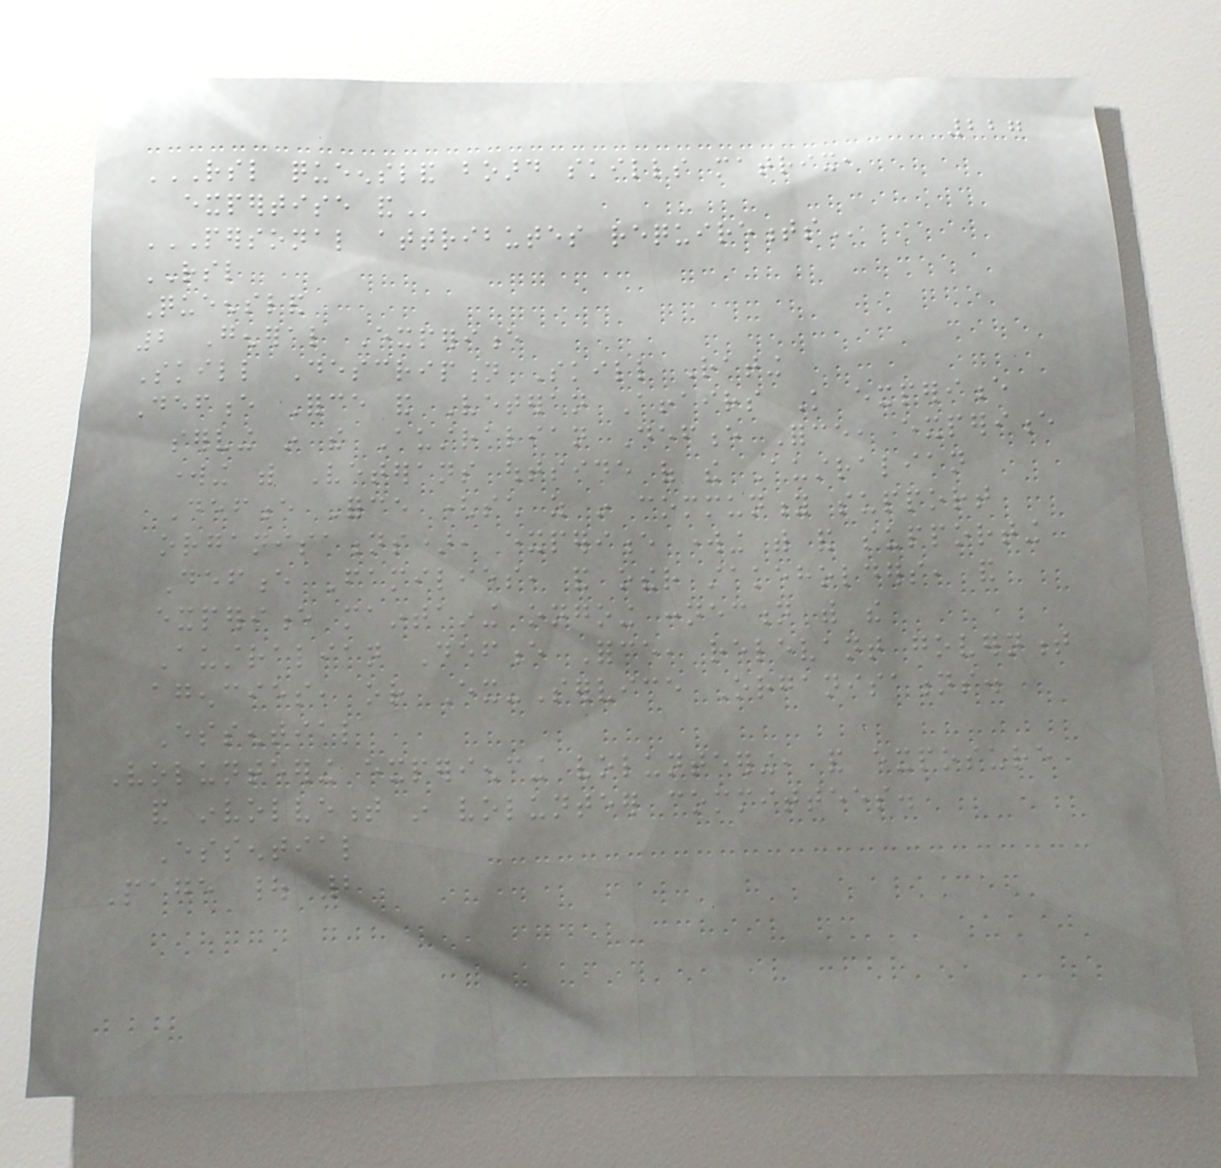227
RSL QUEENSLAND BOARD SKILLS MATRIX,
EXPERTISE AND
PERSONAL ATTRIBUTES REQUIREMENTS
RSL
Queensland
2 General Experience
Skill Description Skill Rating
Defence Force and Veteran Affairs Knowledge experience
serving in the Australian Defence Force, experience
working with Veterans outside of the Australian
Defence Force (such as in community support
organisations), experience working with and supporting
Defence Families, and other stakeholders, and
experience maintaining ongoing connection with the
Australian Defence Force, relevant government
agencies, or Ex-Service Organisations.
Essential
Volunteering experiencing volunteering, and exposure
and involvement in volunteer committees.
Essential
Page | 2
